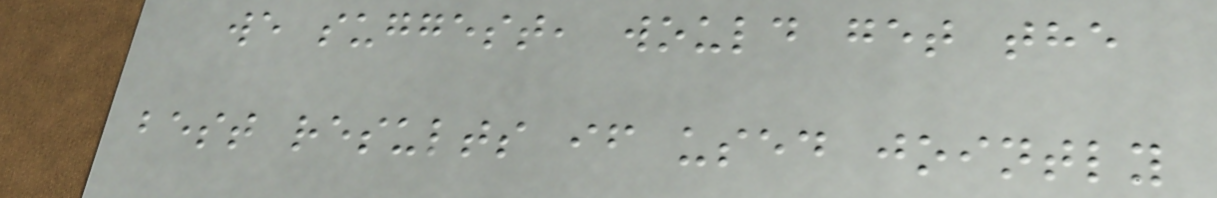we suggest, would get the
best results if used jointly
